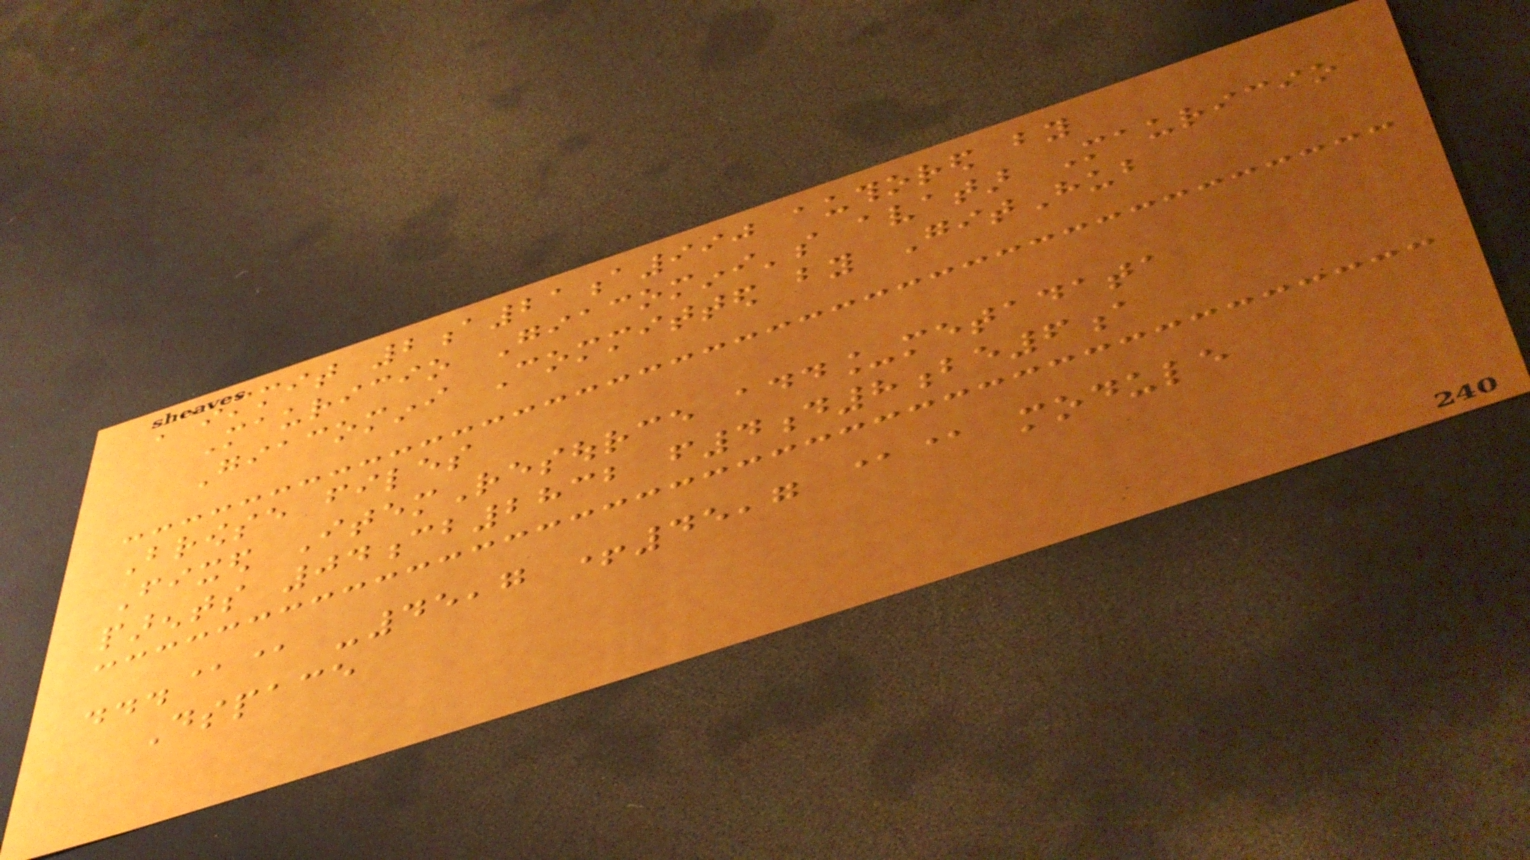Commit 2a21a990 authored by
Mauricio Giacomini's avatar Mauricio
Giacomini Committed by GitHub
Browse files
Fixed ItemResource add_metadata
parents 04cb2832 f4d8be6a
...@@ -45,7 +45,7 @@ module
Dspace
